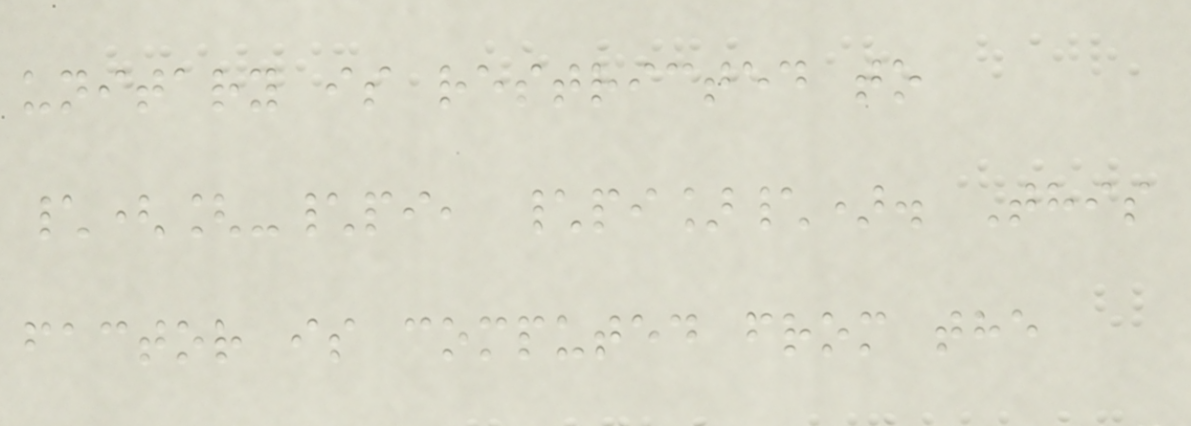unitary is restricted to
\([-\pi, \pi]\). This
factor is computed from the
